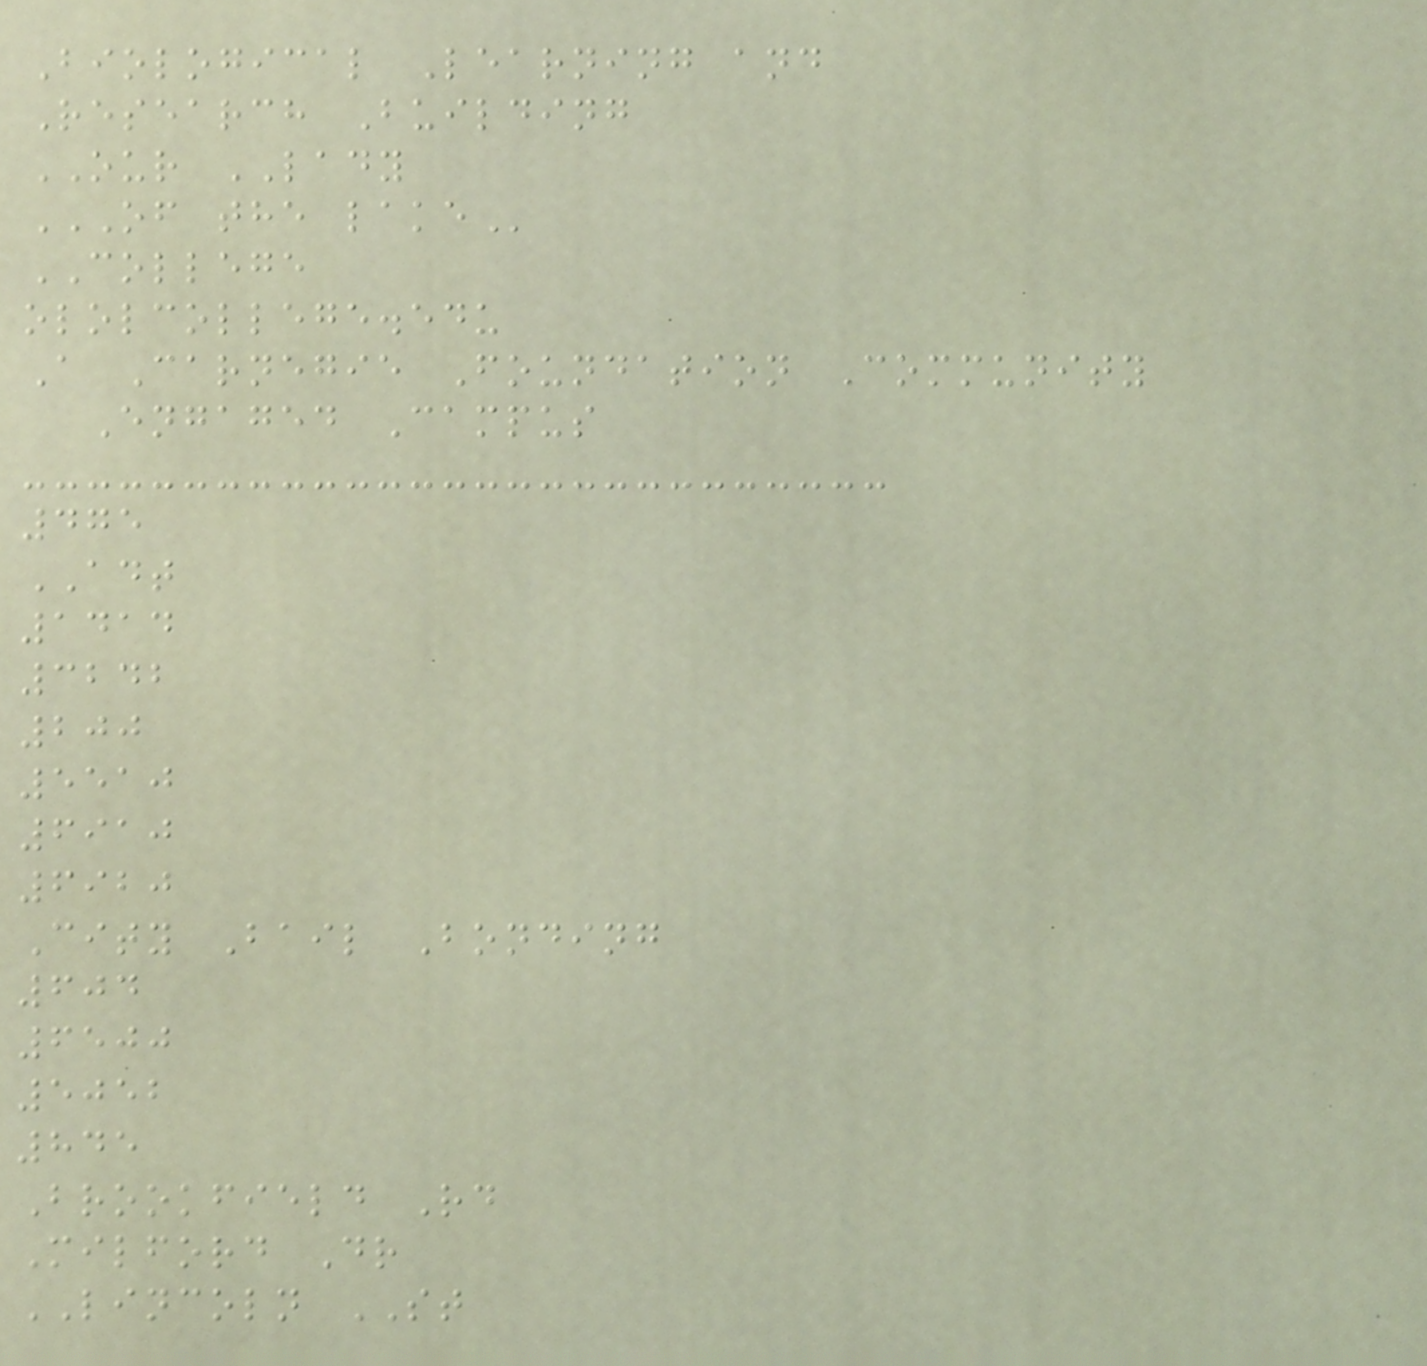Biological Learning and
Research Building
OUR LADY
OF THE LAKE
COLLEGE
ololcollege.edu
A Carnegie Foundation Community
Engaged Campus
475
ADT
1414
3242
200
5510
6910
6920
City Bail Bonding
604
6500
5052
845
Brookfield Rd
Milford Dr
LINCOLN ST
